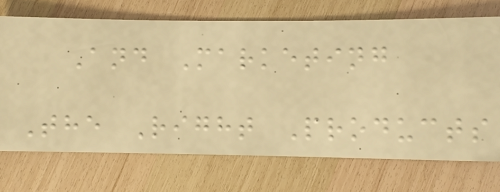And Marketing
The Right Products
